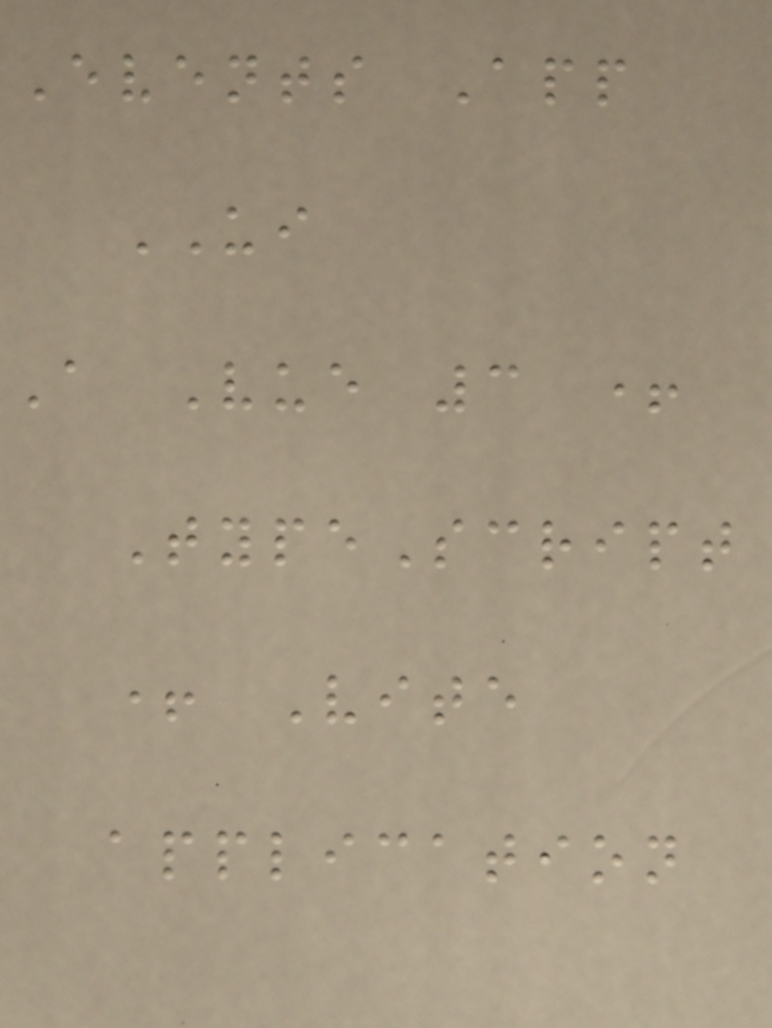Events App
UI
A Vue 3 +
TypeScript
+ Vite
application
